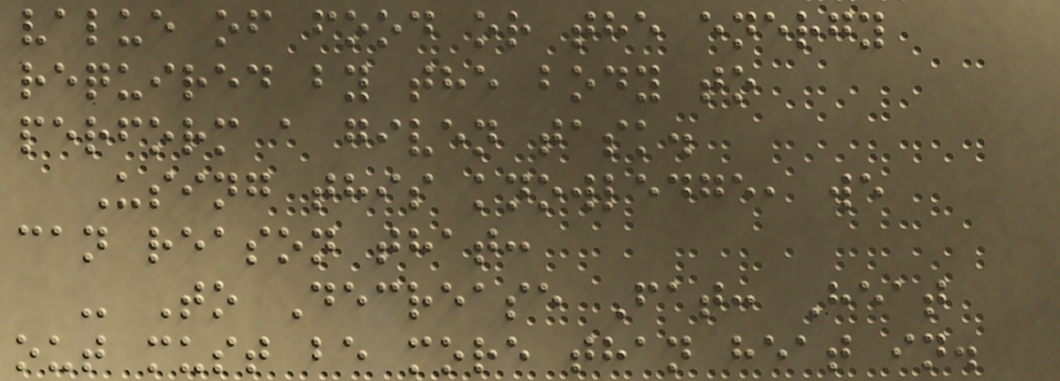value of food or the energy
required by the body to
perform a given task.
Using this knowledge, we
can reason that:
- To Decrease Fat: Heat
out must be more than heat in.
